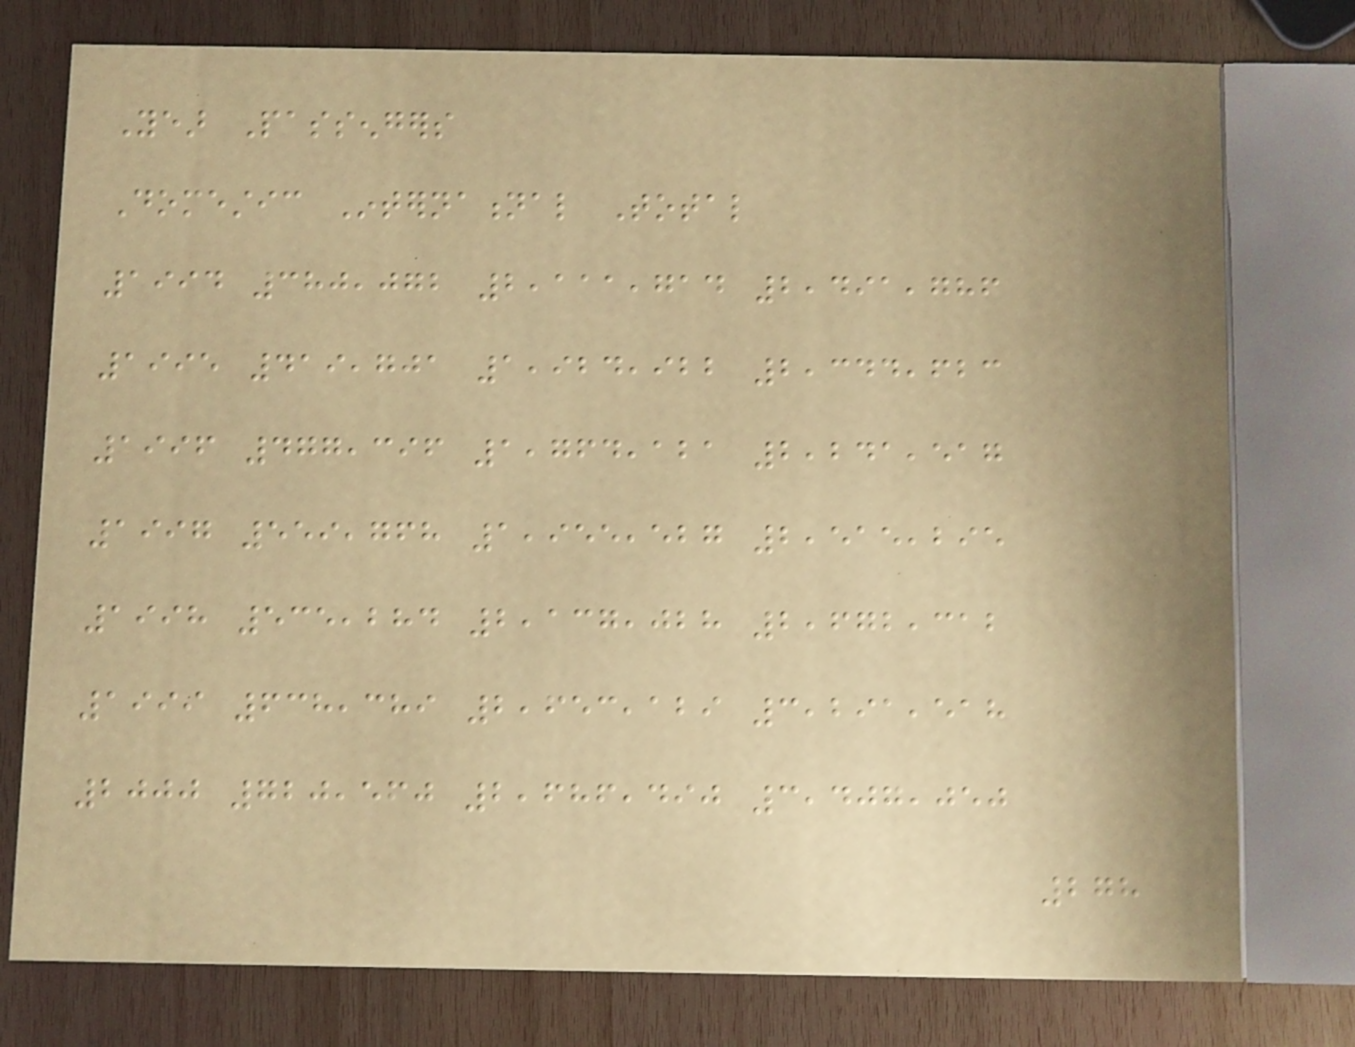Year Passengers
Domestic International Total
1994 380,072 2,111,714 2,491,786
1995 419,701 1,924,922 2,344,623
1996 477,396 1,764,121 2,241,517
1997 559,768 1,955,527 2,515,295
1998 535,284 2,137,028 2,672,312
1999 638,389 2,653,129 3,291,518
2000 720,560 2,686,490 3,407,050
278
